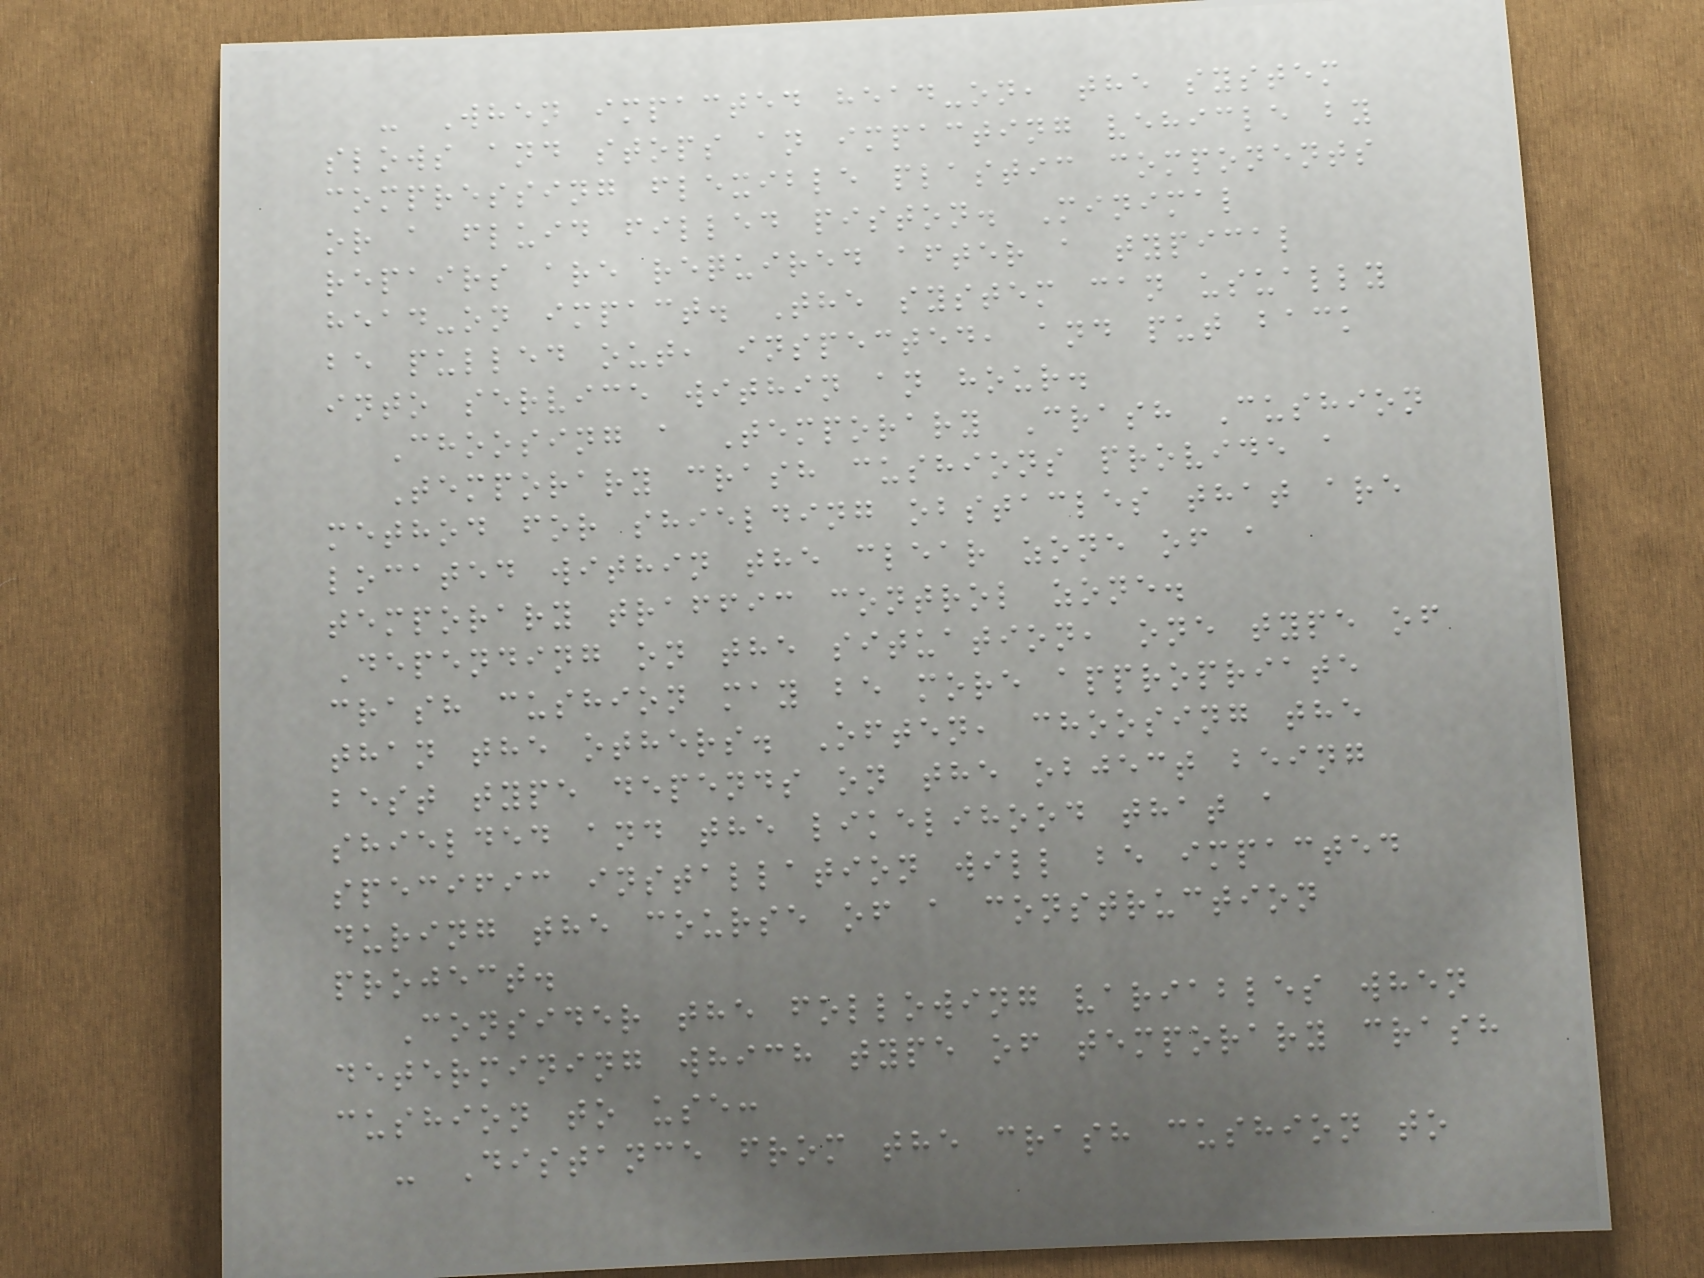- When impacted head-on, the system
slows and stops an impacting vehicle by
compressing flexible plastic components
or a fluid filled piston. Minimal
repairs are required after a typical
head-on impact. The system can usually
be pulled out, inspected, and put back
into service within an hour.
Choosing a Temporary Crash Cushion
Temporary crash cushions provide a
method for shielding obstacles that are
located within the clear zone of a
temporary traffic control zone.
Depending on the situation, one type of
crash cushion may be more appropriate
than the others. Often, choosing the
best type depends on the object being
shielded and the likelihood that a
specific installation will be impacted
during the course of a construction
project.
Consider the following variables when
determining which type of temporary crash
cushion to use:
- Distance from the crash cushion to
